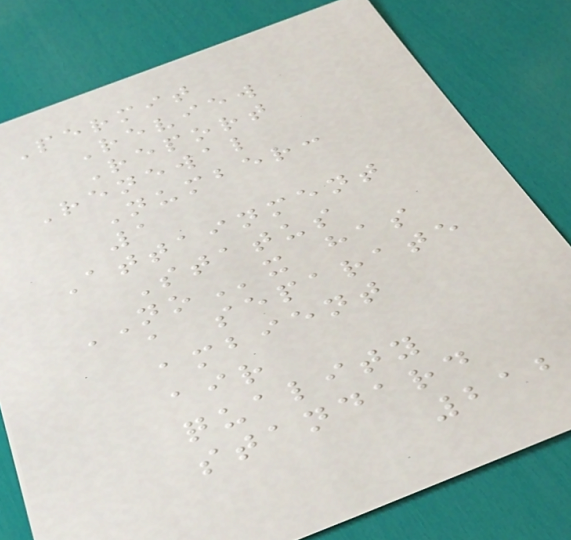Permit
Review
Report
Renewal
Number:
1
Attainment
Status
NOx has
a separate
ambient
air
quality
standard
212
